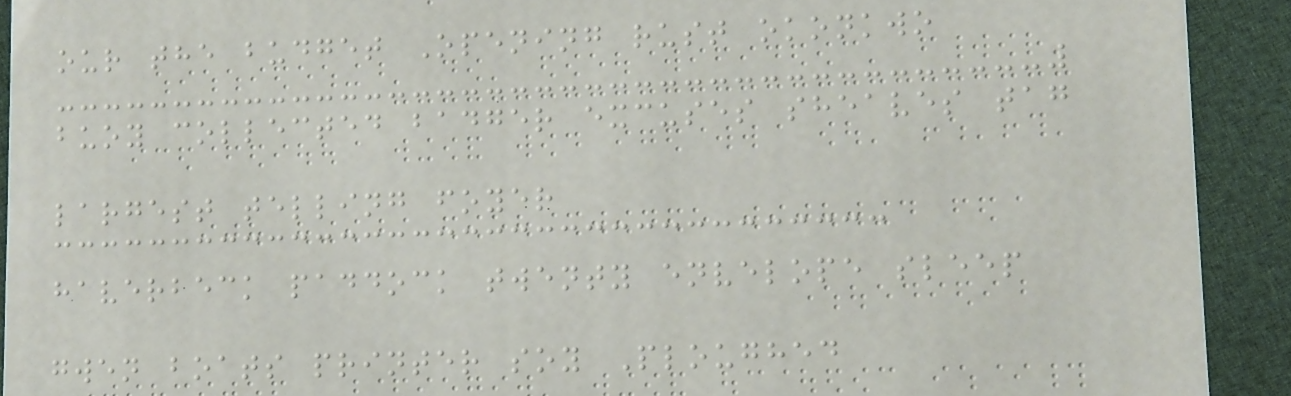our the budget Opening rust okonkwo
buoy collected badger excuses sheaves tag
largest telling foyer
haverbeck paddock twenty envelope sleep
gwen boats printer soy Ploughed
